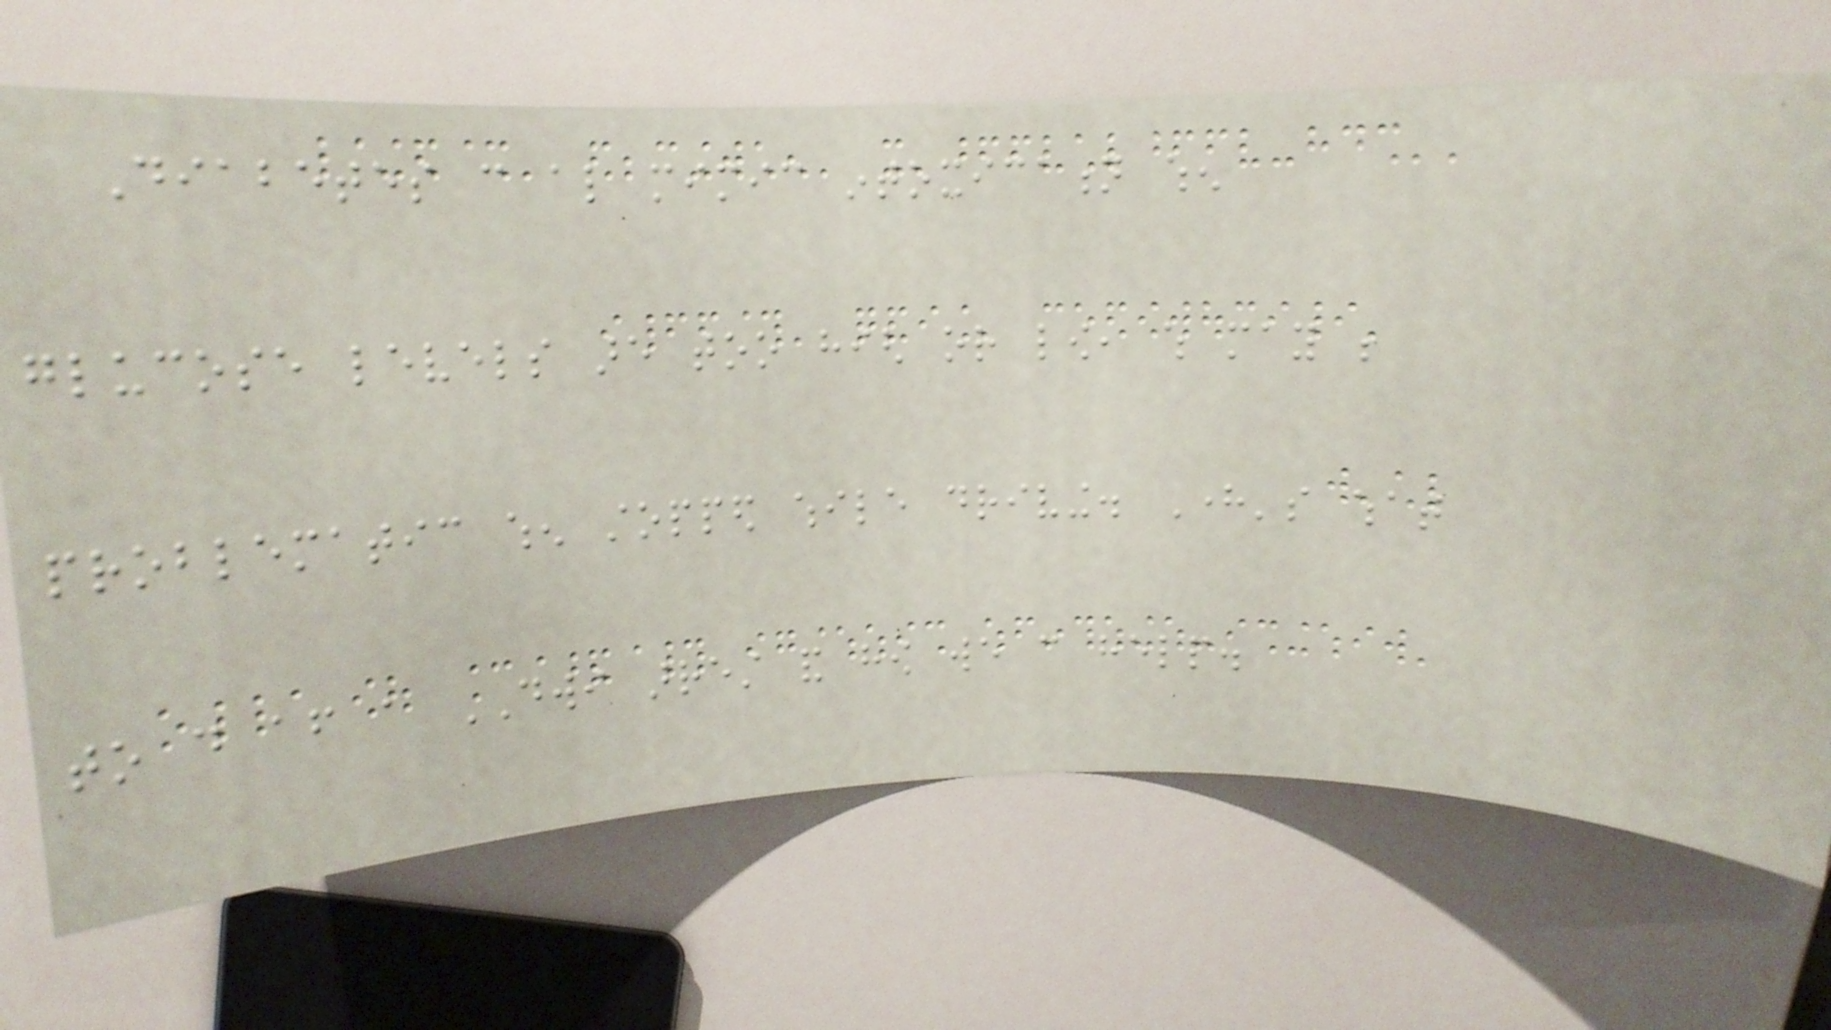Diabetes can also mimic intoxication when
glucose levels are too high or low, which may be
problematic when stopped while driving. Here's what
to do after a DWI arrest and how we can help.
